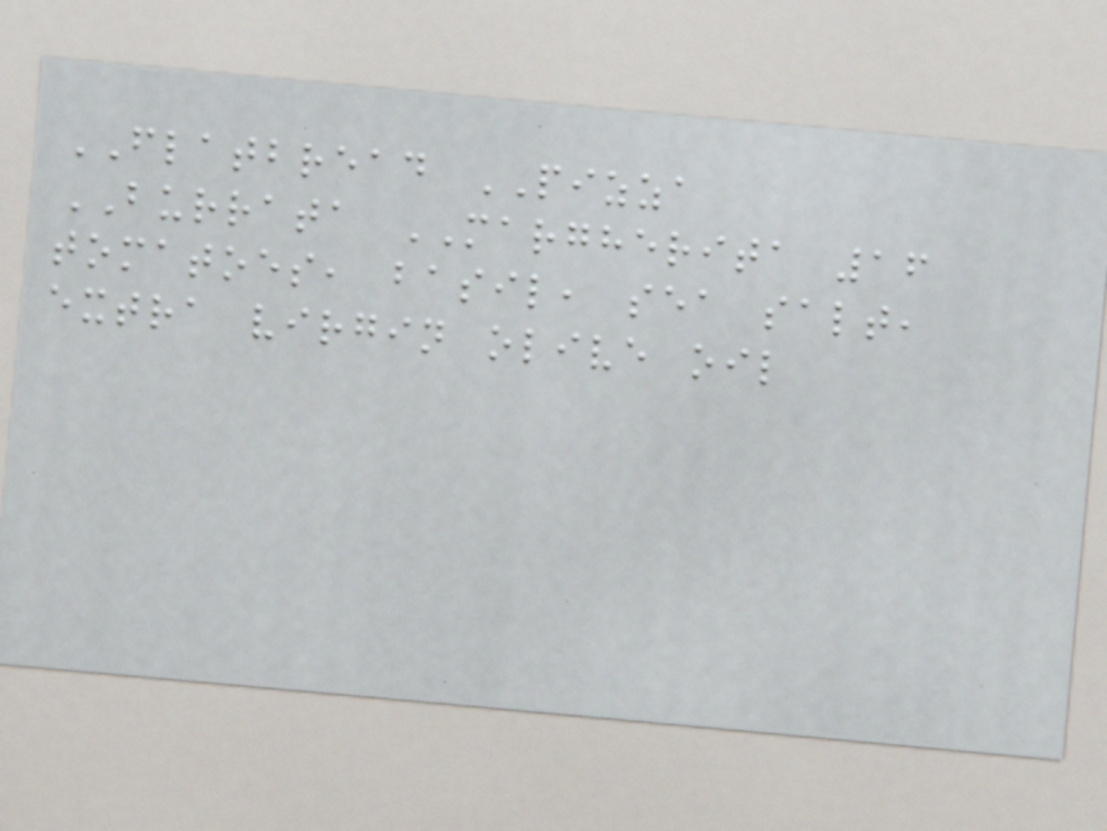FLATBREAD PIZZA
BURRATA MARGHERITA 16
tomatoes, basil, sea salt,
extra virgin olive oil
